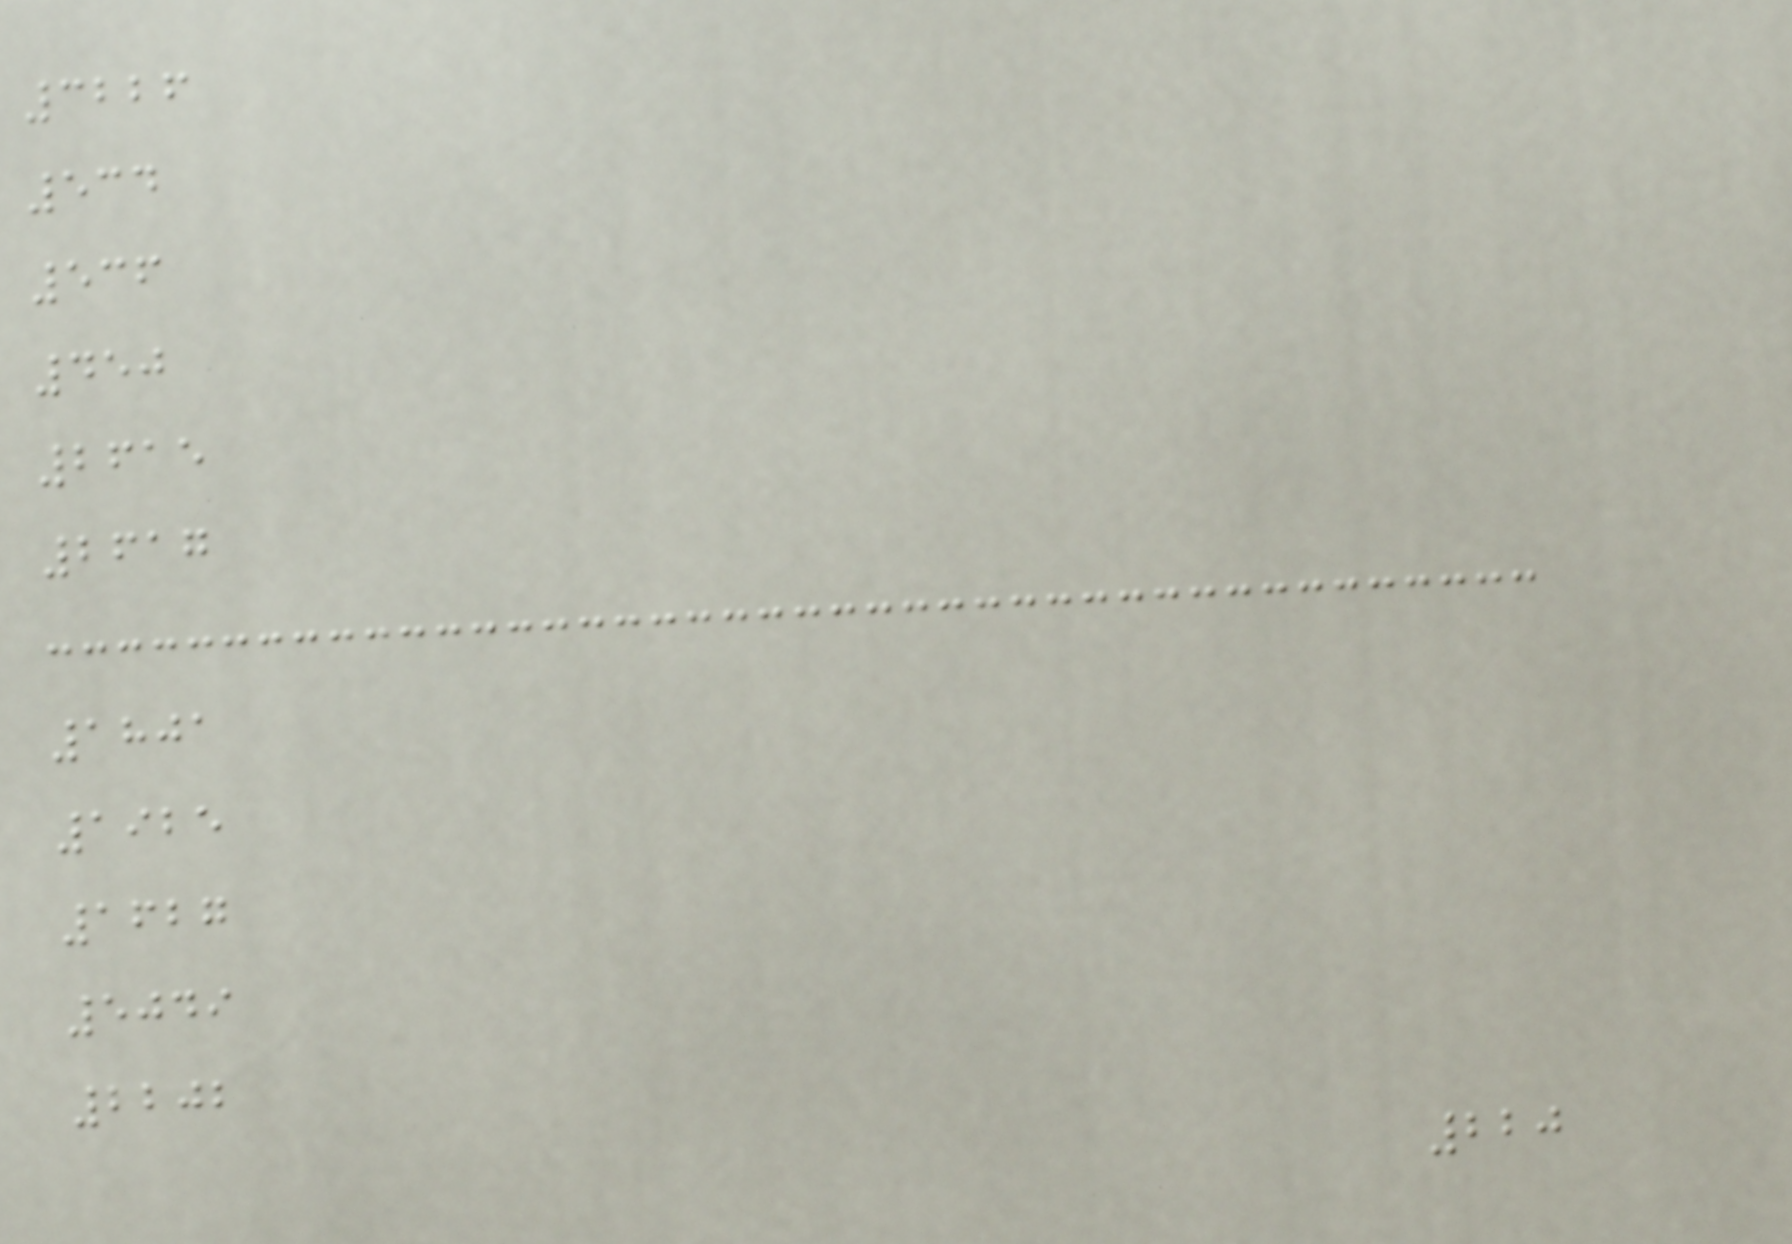3226
534
536
450
2615
2617
1801
1925
1627
5049
2202
220
